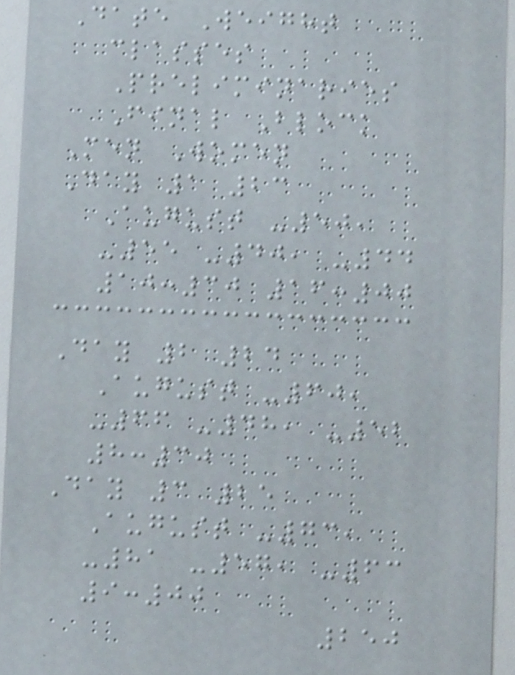Date Weight
classes
Preliminaries
Final Block
Men Women
Day 1 23
August -50,
-55 -40, -44
10:30 16:00
Day 2 24
August -60,
-66 -48, -52
8:30
Day 3 25
August -73,
-81 -57, -63
9:00
250
